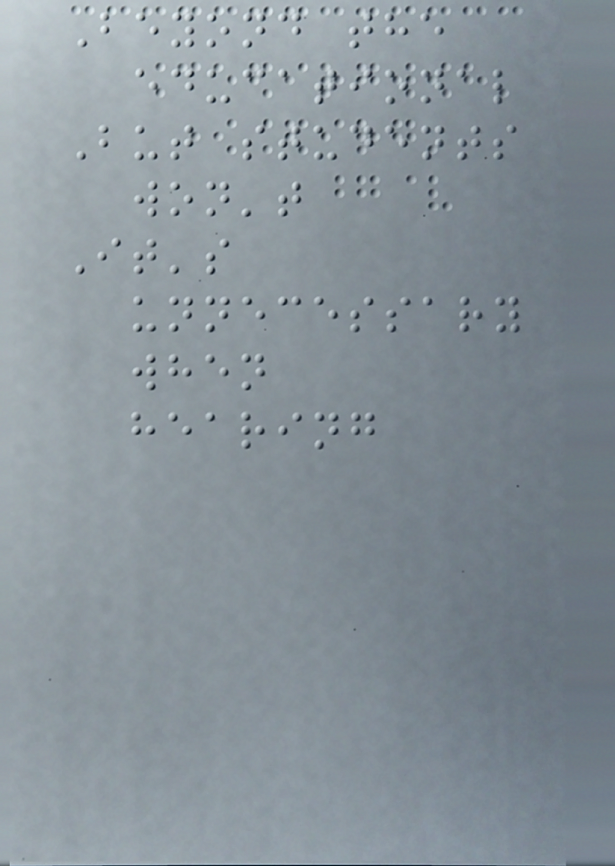Beyond the
educational
But students
won't
It's
unnecessary
when
hearing
